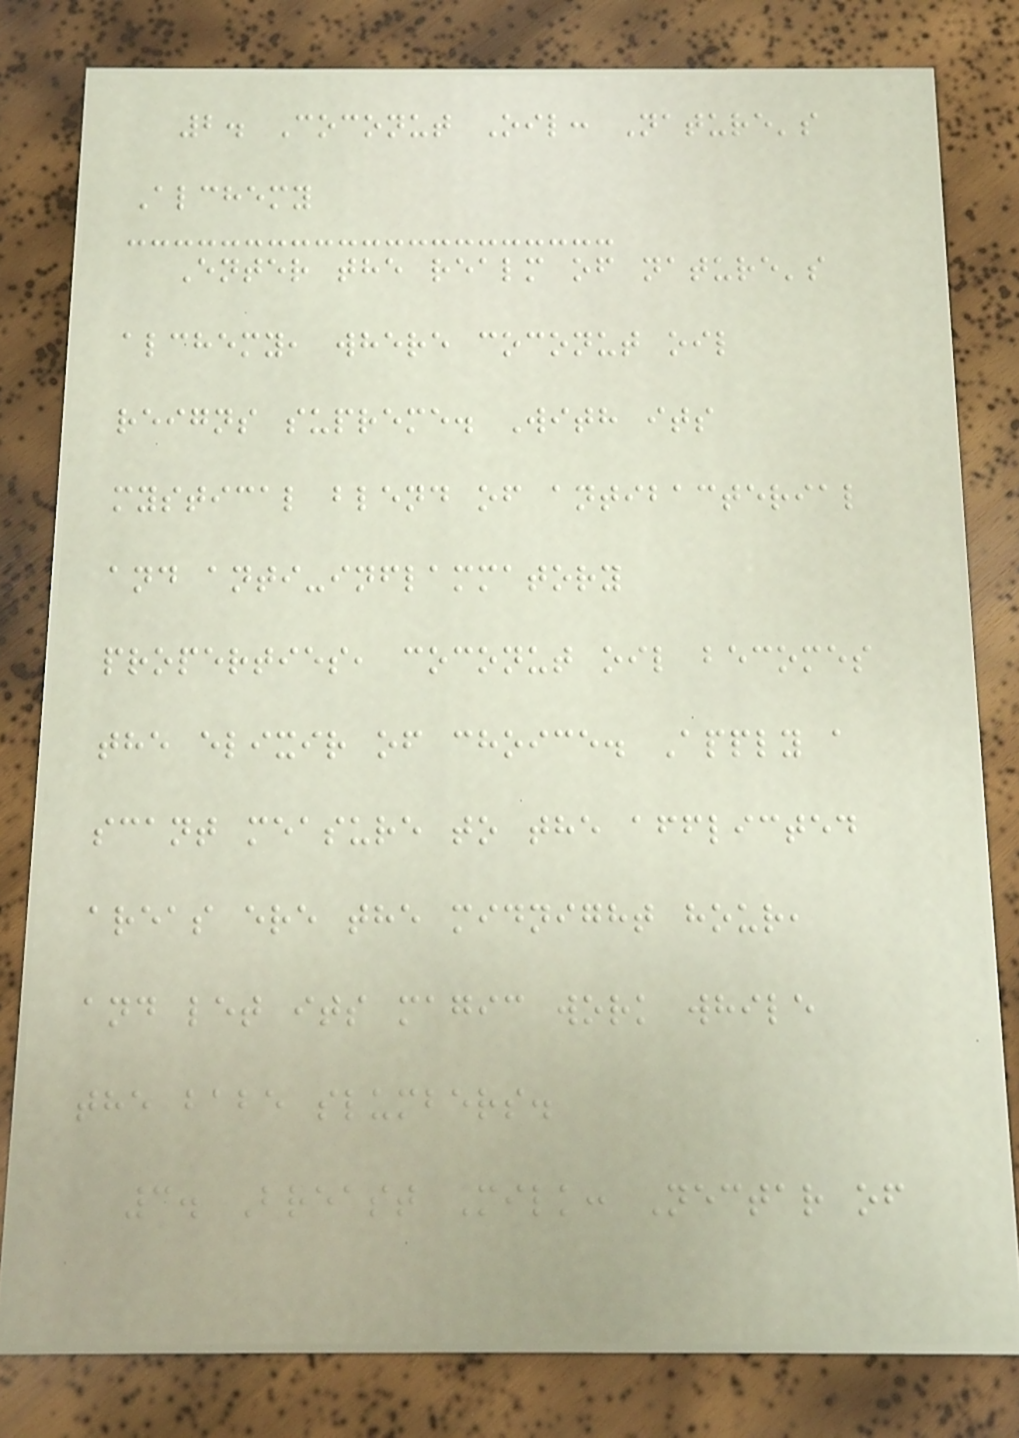2. Coconut Oil: Nature's
Alchemy
Enter the realm of nature's
alchemy, where coconut oil
reigns supreme. With its
mystical blend of antibacterial
and anti-inflammatory
properties, coconut oil becomes
the elixir of choice. Apply a
scant measure to the afflicted
areas ere the midnight hour,
and let its magic work while
the babe slumbers.
3. Breast Milk: Nectar of
